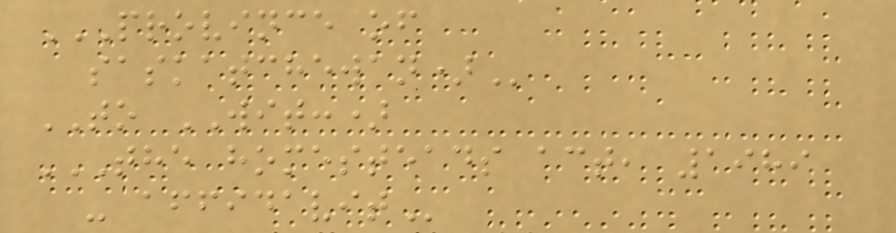PROVINCE OF
SASKATCHEWAN)
TO WIT:)
THE HOMESTEADS ACT, 1989
- AFFIDAVIT
